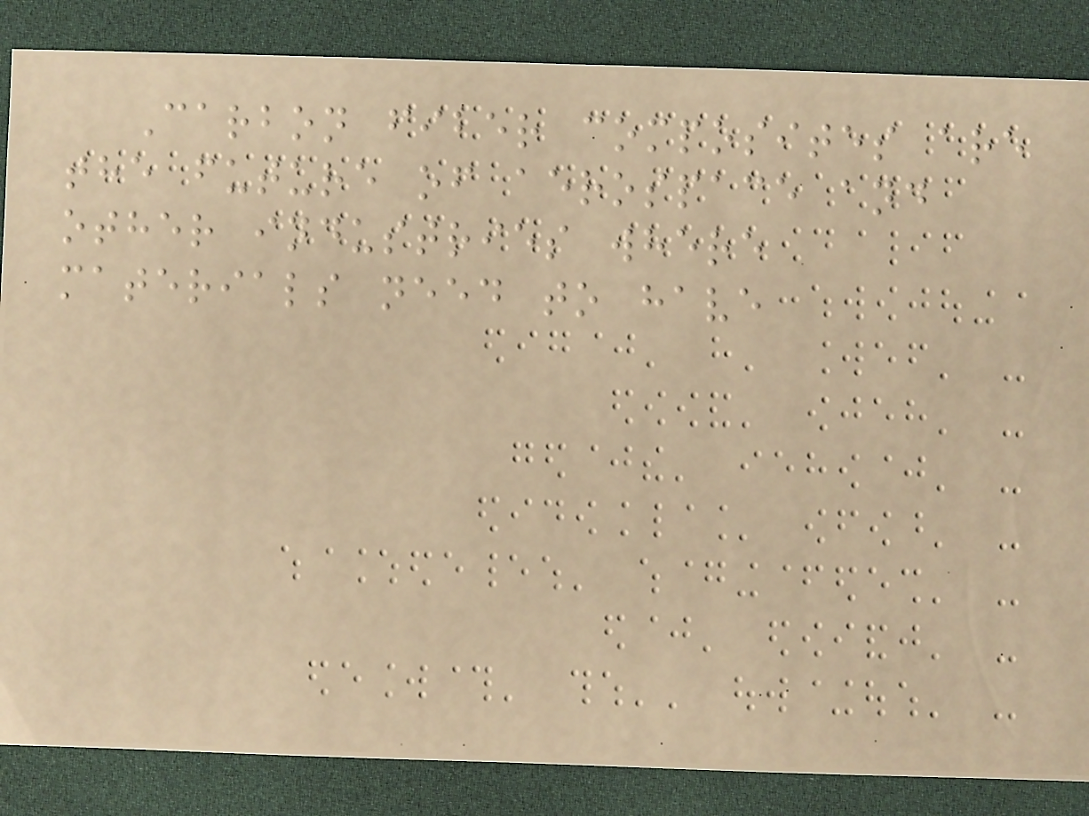Carbon fiber composites are
the future of aerospace and
other industries where
materials need to have
